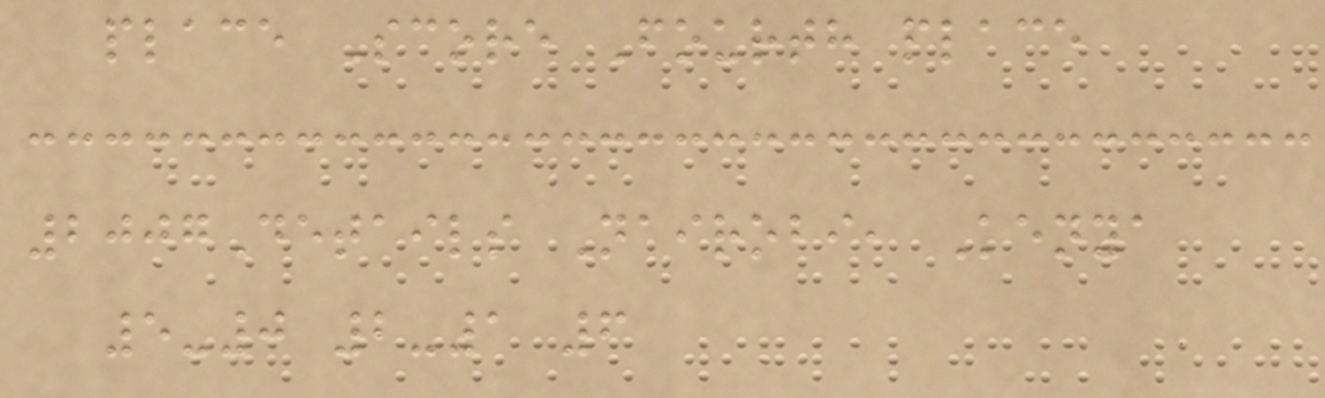place Score Fourth place
2007Details Nairobi, Kenya
5-0 2-1 6
